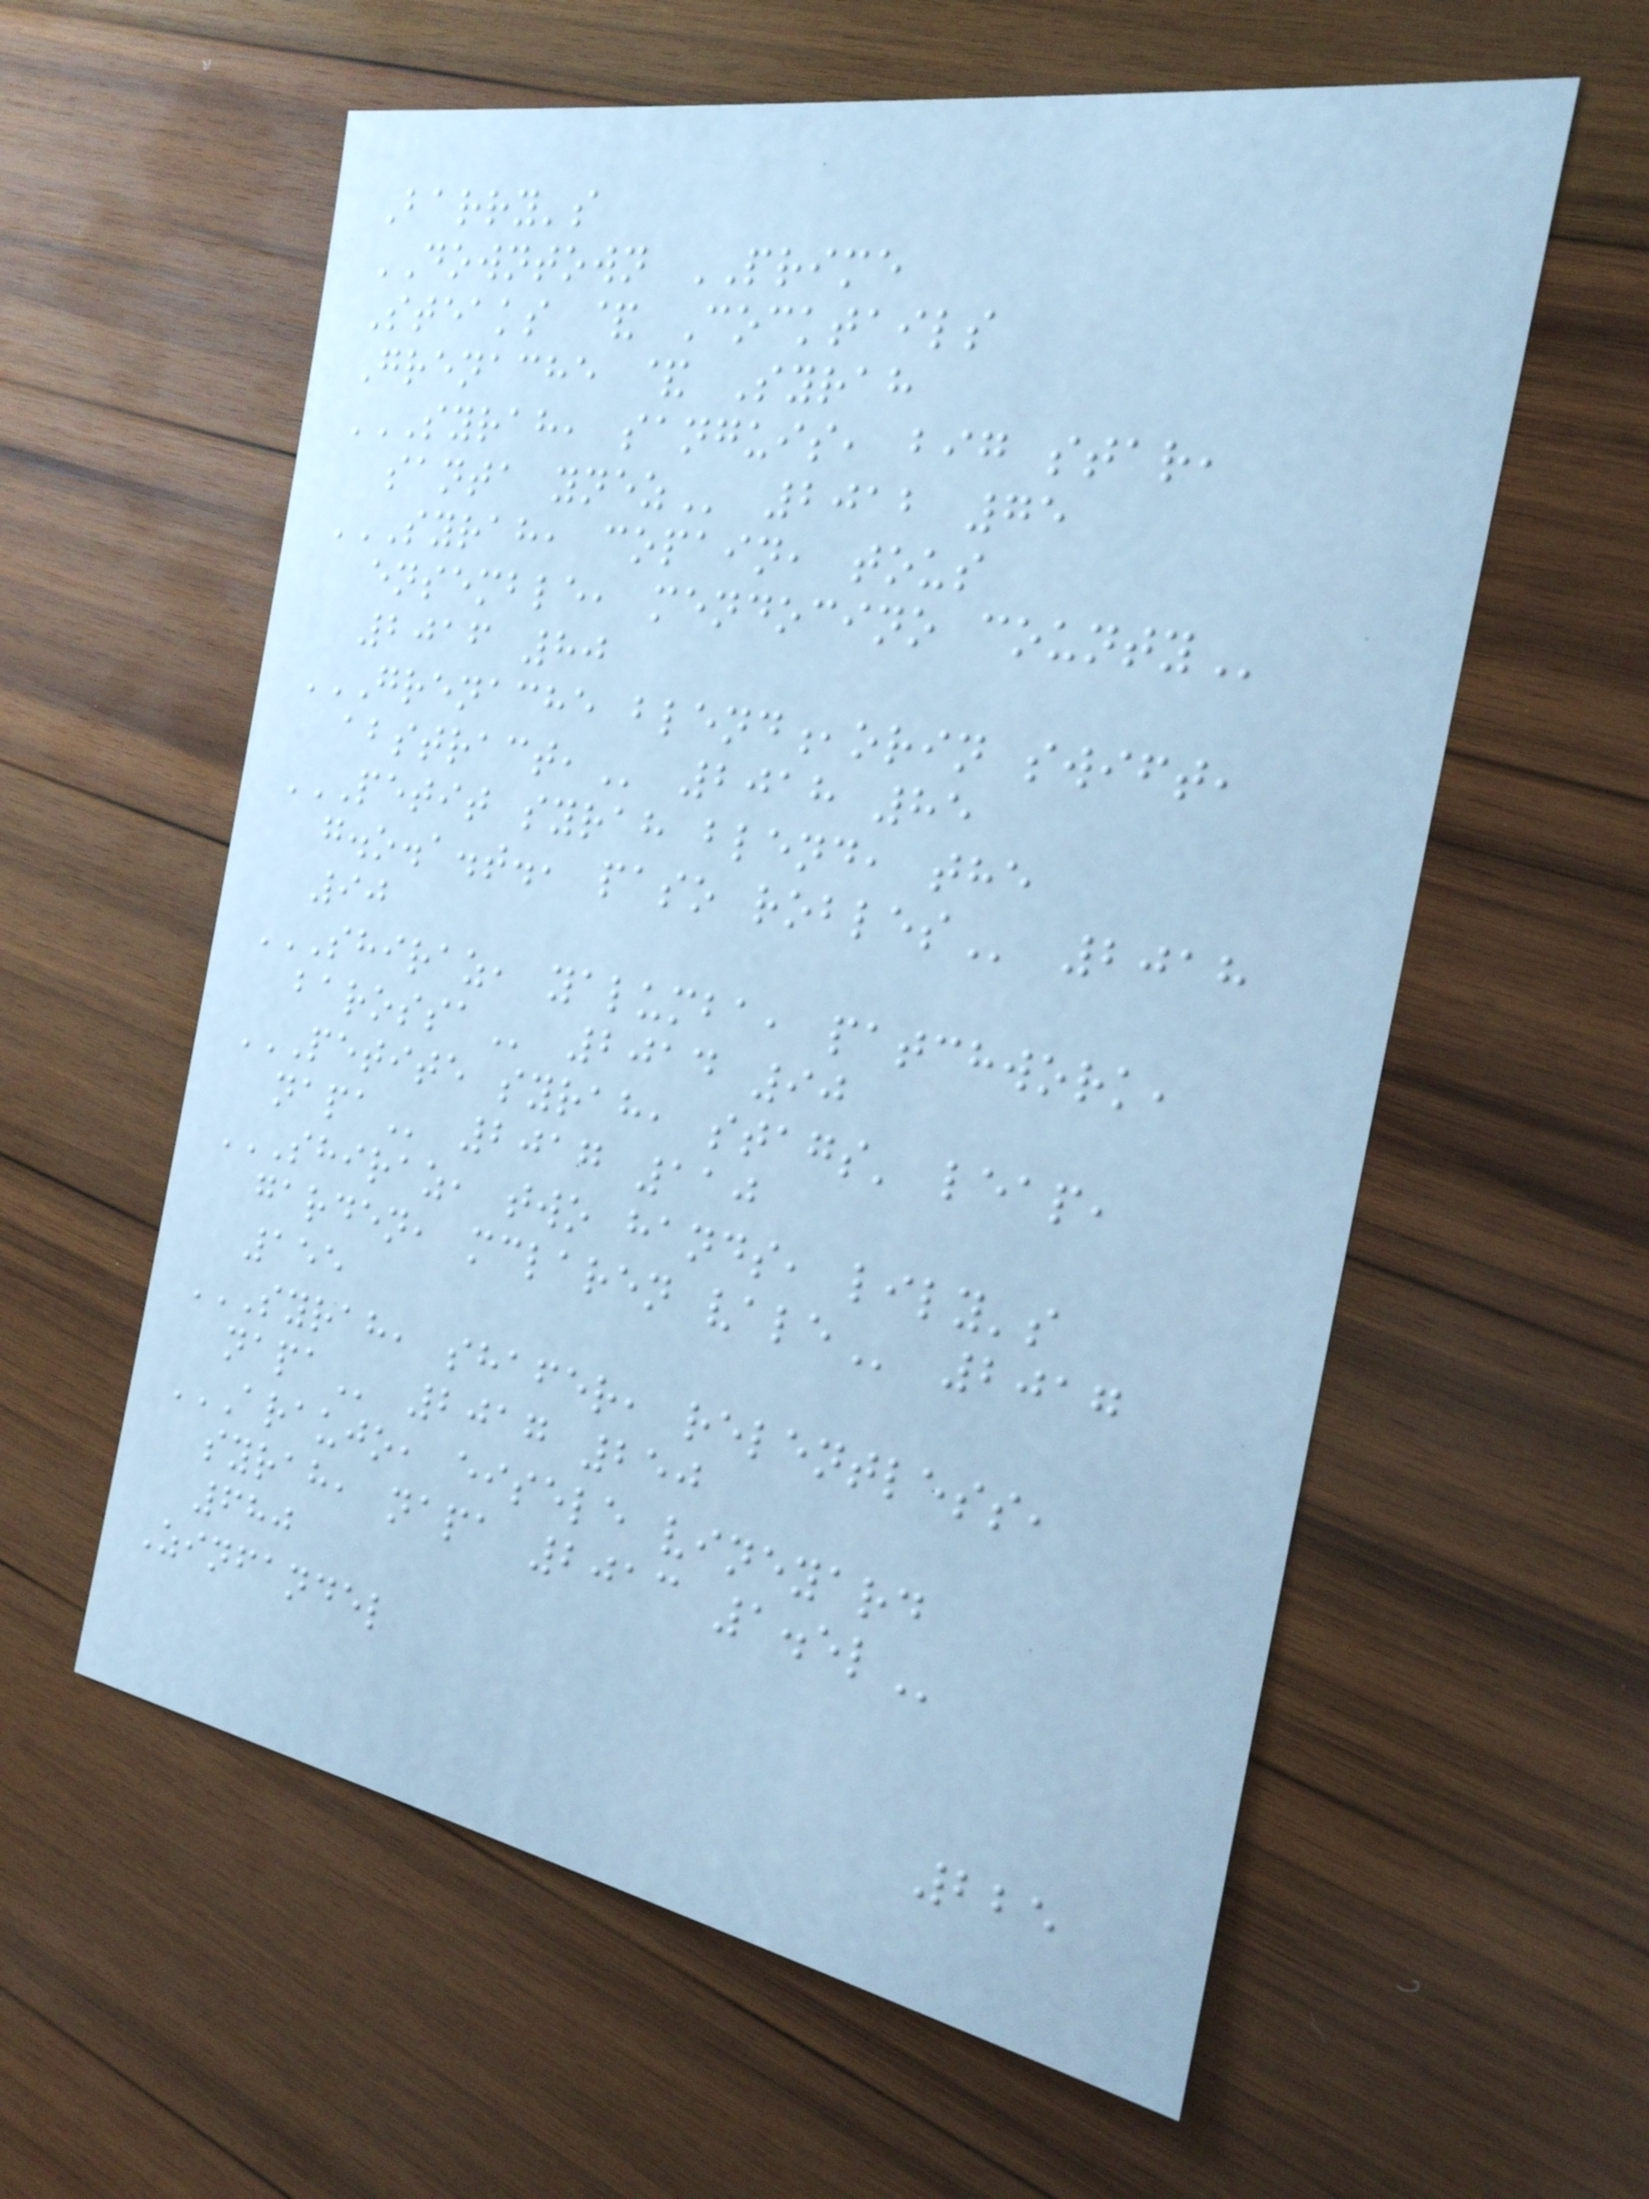Barry's
DOWNTOWN PRIME
Steaks & Cocktails
Grenache & Syrah
SYRAH, SANGUIS, BIG STAR,
SANTA YNEZ 2012 75
SYRAH, COPAIN, TOUS
ENSEMBLE, MENDOCINO COUNTY
2016 80
GRENACHE BLEND,ORIN SWIFT,
ABSTRACT, 2018 85
PETIT SYRAH BLEND, THE
G.O.A.T., PASO ROBLES 2018
90
SHIRAZ, YALUMBA, PATCHWORK,
BAROSSA 2014 90
PETITE SYRAH, STAGS' LEAP,
NAPA 2017 110
SHIRAZ, TWO HANDS, LILY'S
GARDEN, MCLAREN VALE 2017
155
SYRAH, SHAFER, RELENTLESS,
NAPA 2017 250
ARAUJO, EISELE VINEYARD
SYRAH, NAPA 2013 1.5L
680
Zinfandel
225
